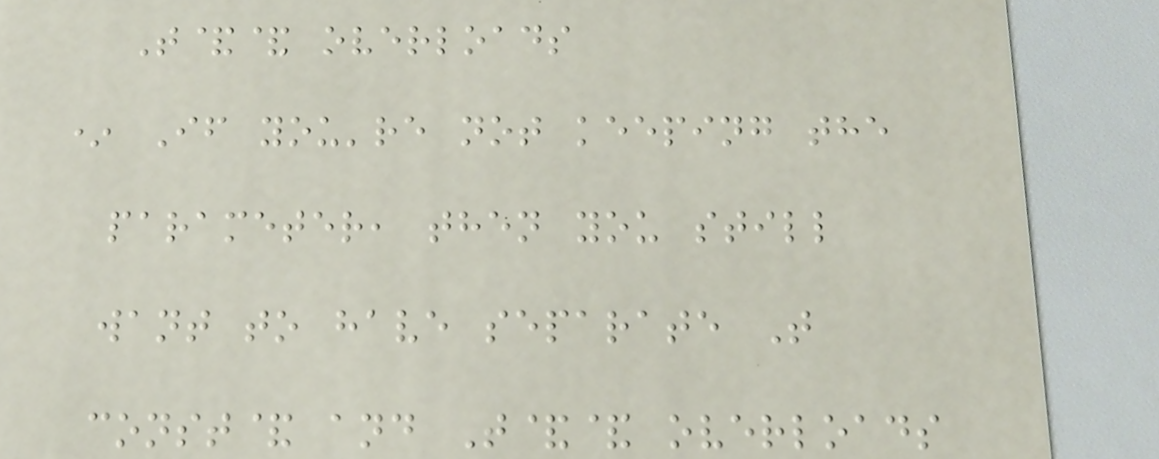T&& overloads
* If you're not keeping the
parameter, then you still
want to have separate T
const& and T&& overloads
